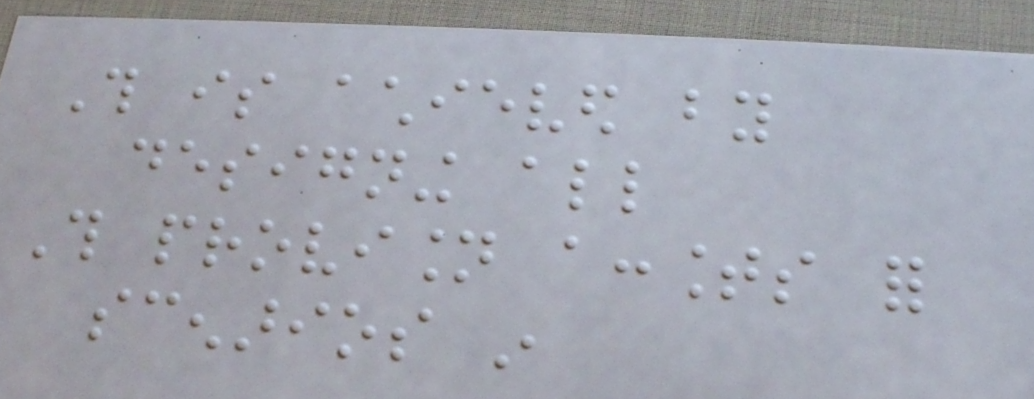This is achieved by
designing all
This provision accounts for
scenarios in
